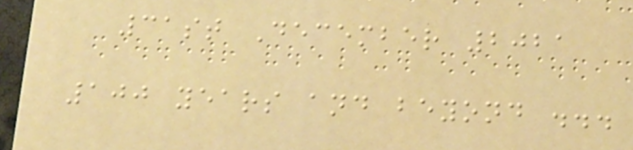31st December 2021
100 years and beyond ...
